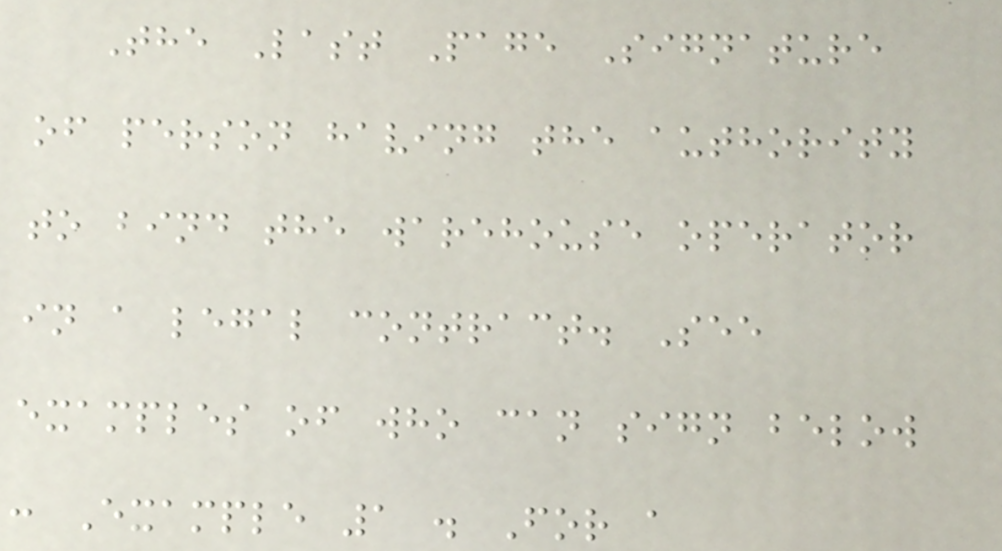The Last Page Signature
of person having the authority
to bind the warehouse operator
in a legal contract. See
examples of who can sign below
: Example 1 . For a
